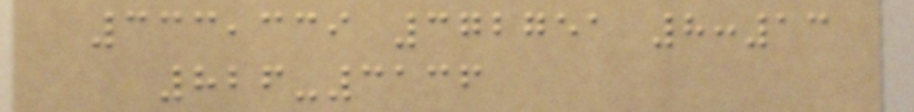333,339 372751 8:13
826-3136
